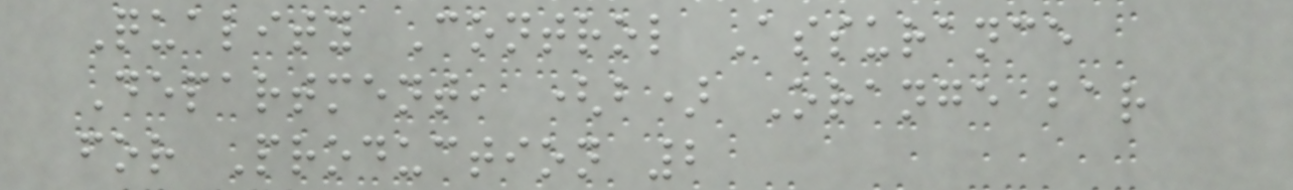Quality Control Assurance
Department, (b) Orange bar
for Production 2
